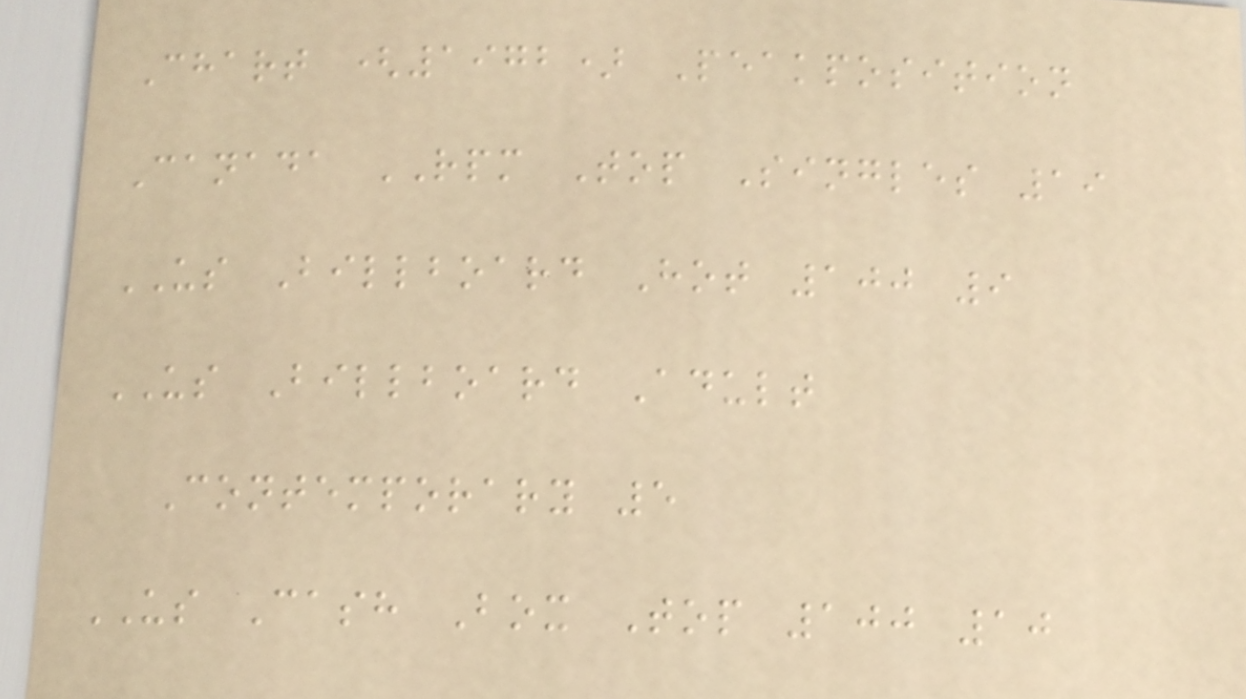Chart (1972) Peakposition
Canada RPM Top Singles 19
US Billboard Hot 100 9
US Billboard Adult
Contemporary 5
US Cash Box Top 100 10
